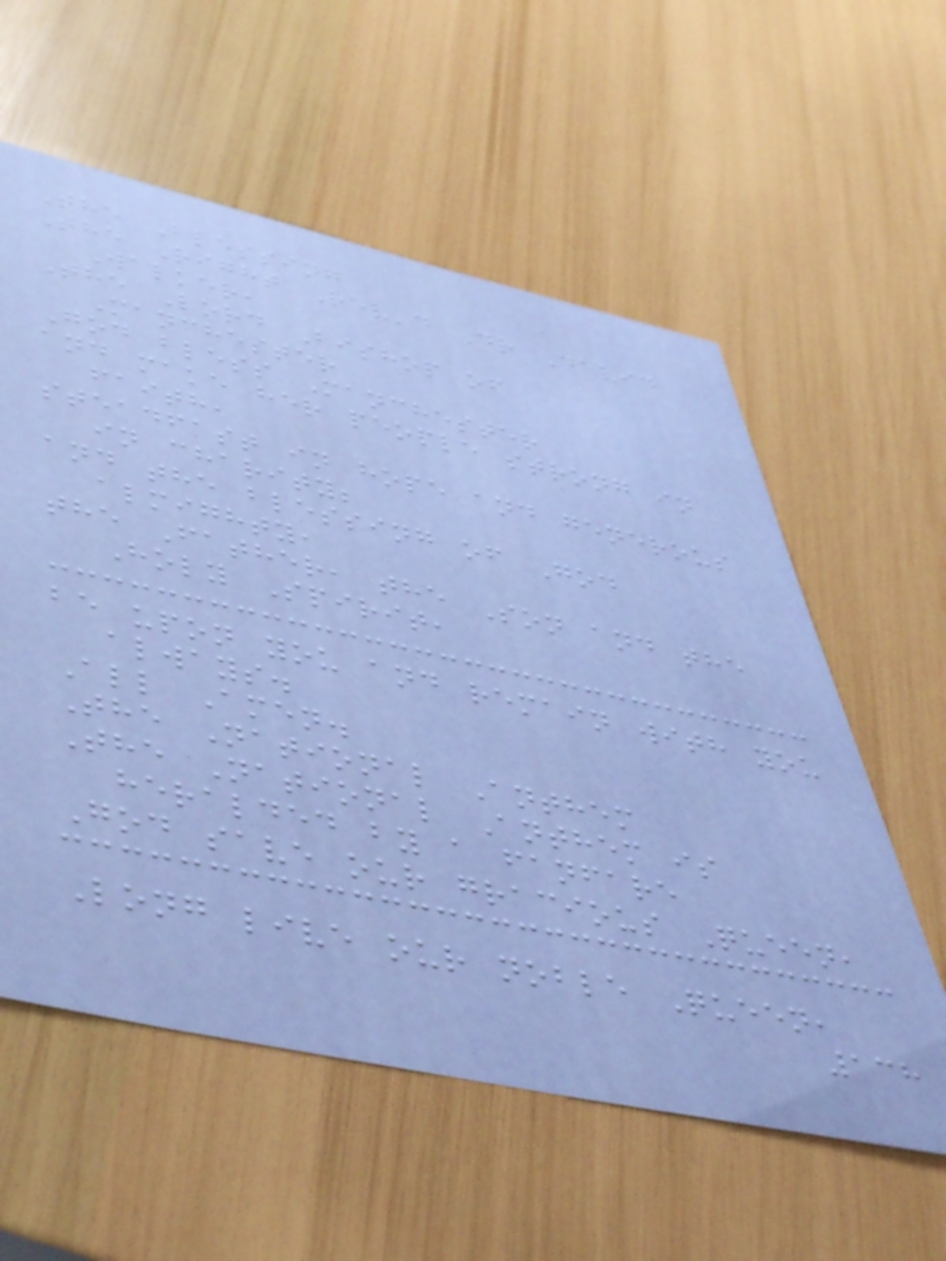The Blessing
The Right Rev'd Dr David
Walker,
The Lord Bishop of
Manchester
God bless Manchester
and make her people strong in
faith,
steadfast in hope and generous
in charity;
and the blessing of God
almighty,
the Father, the Son and the
Holy Spirit,
be upon you and remain with you
always.
All Amen.
The National Anthem
The National Anthem is
heralded by a fanfare
God save our gracious Queen,
Long live our noble Queen,
138
